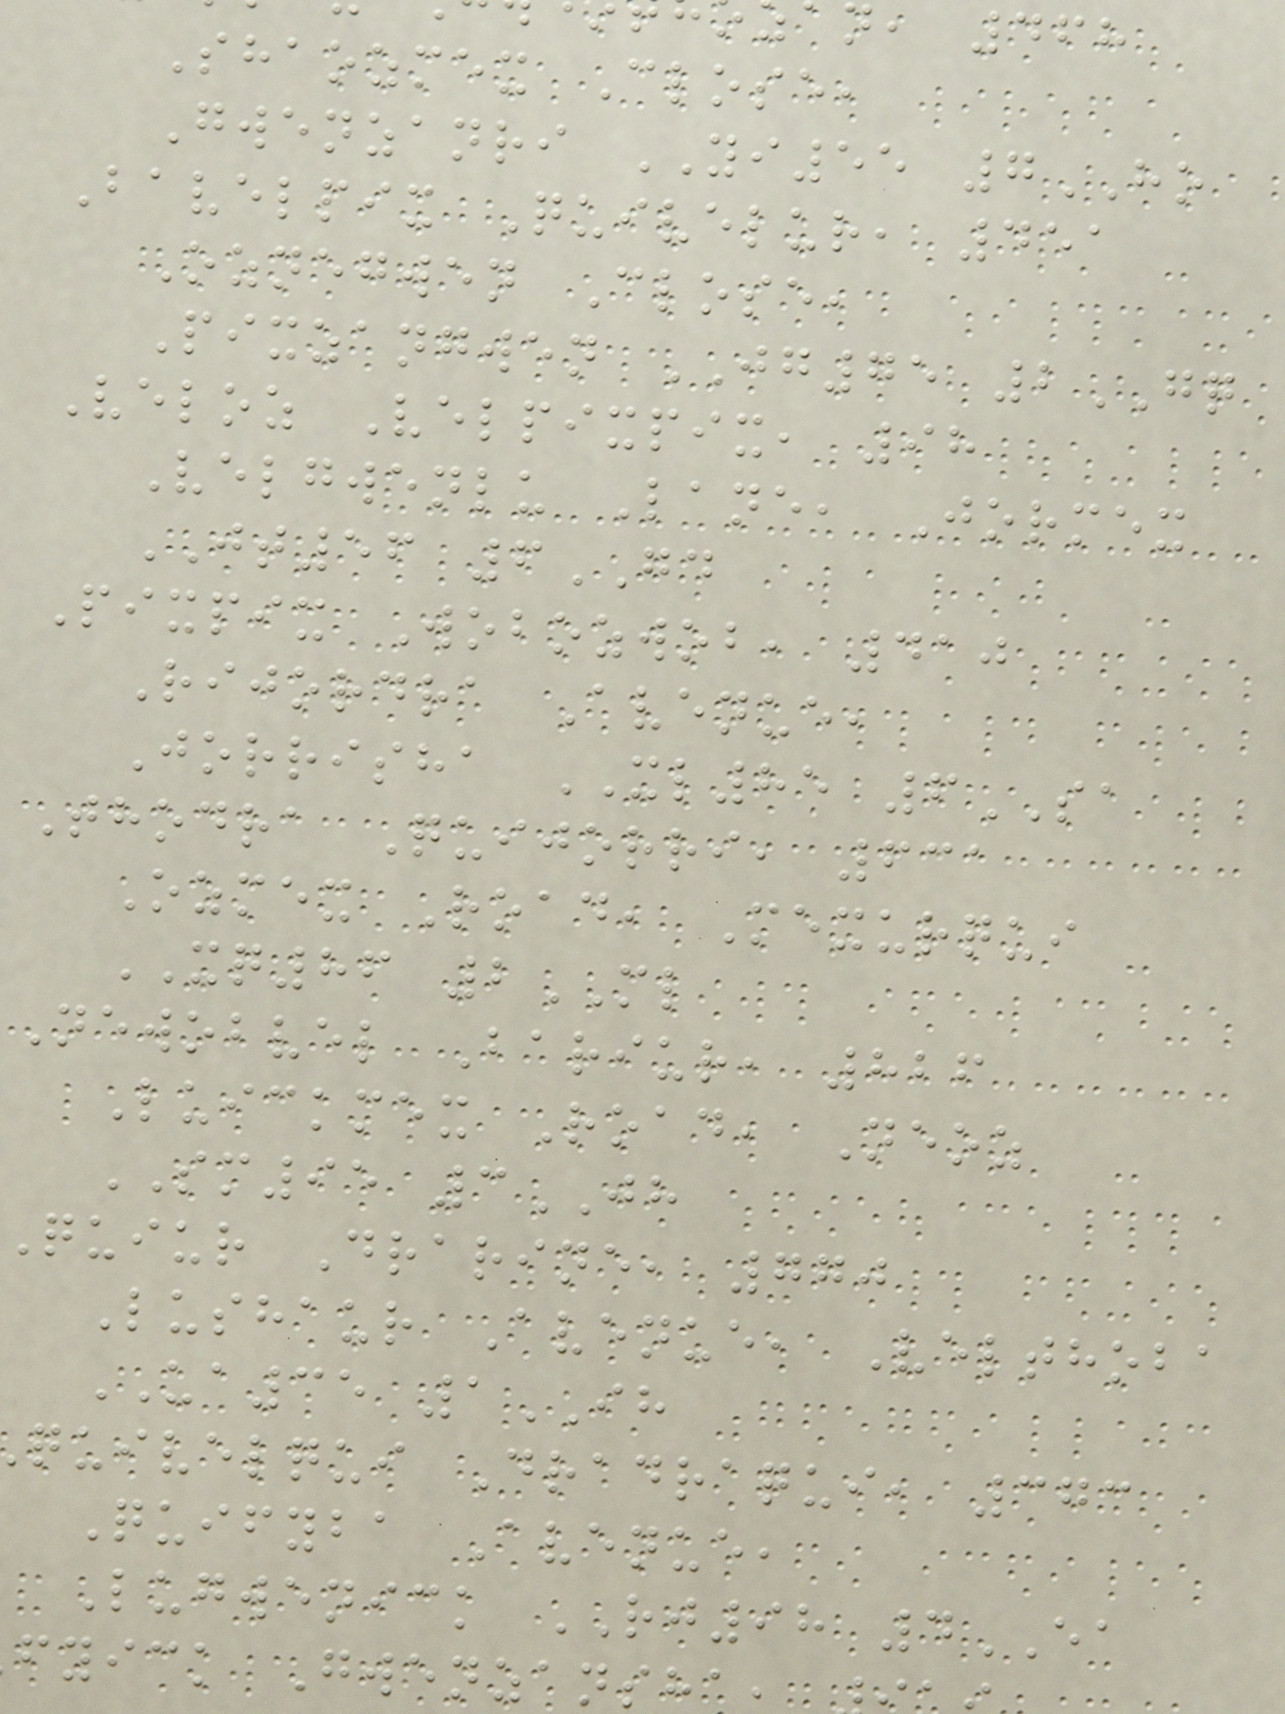n, 468
Shaozmex Close,
Gwenzanri YI55 7HO
Bavelpix Quivelur, 451
Oznegwen Close,
Pixzangwen JG75 2GQ
Veloz Velpixpix, 98
Velgwenlu Lane, Jormex
JT56 6GD
Pixpix Wobozwob, 410
Rijordra Avenue,
Jorrisha XL85 6SA
Thodra Quijorri, 631
Ozmex Road, Mexurqui
XQ86 2ML
Newobvel Bariur, 826
Luickmex Road, Neoz
SM95 3JH
quiur Drarine, 770
Lushaur Avenue, Velthoba
UA35 1IH
quivelqui Dradraqui, 373
Quifyba Avenue,
Lugwenick RJ98 4EA
fyick Gwenzansh
